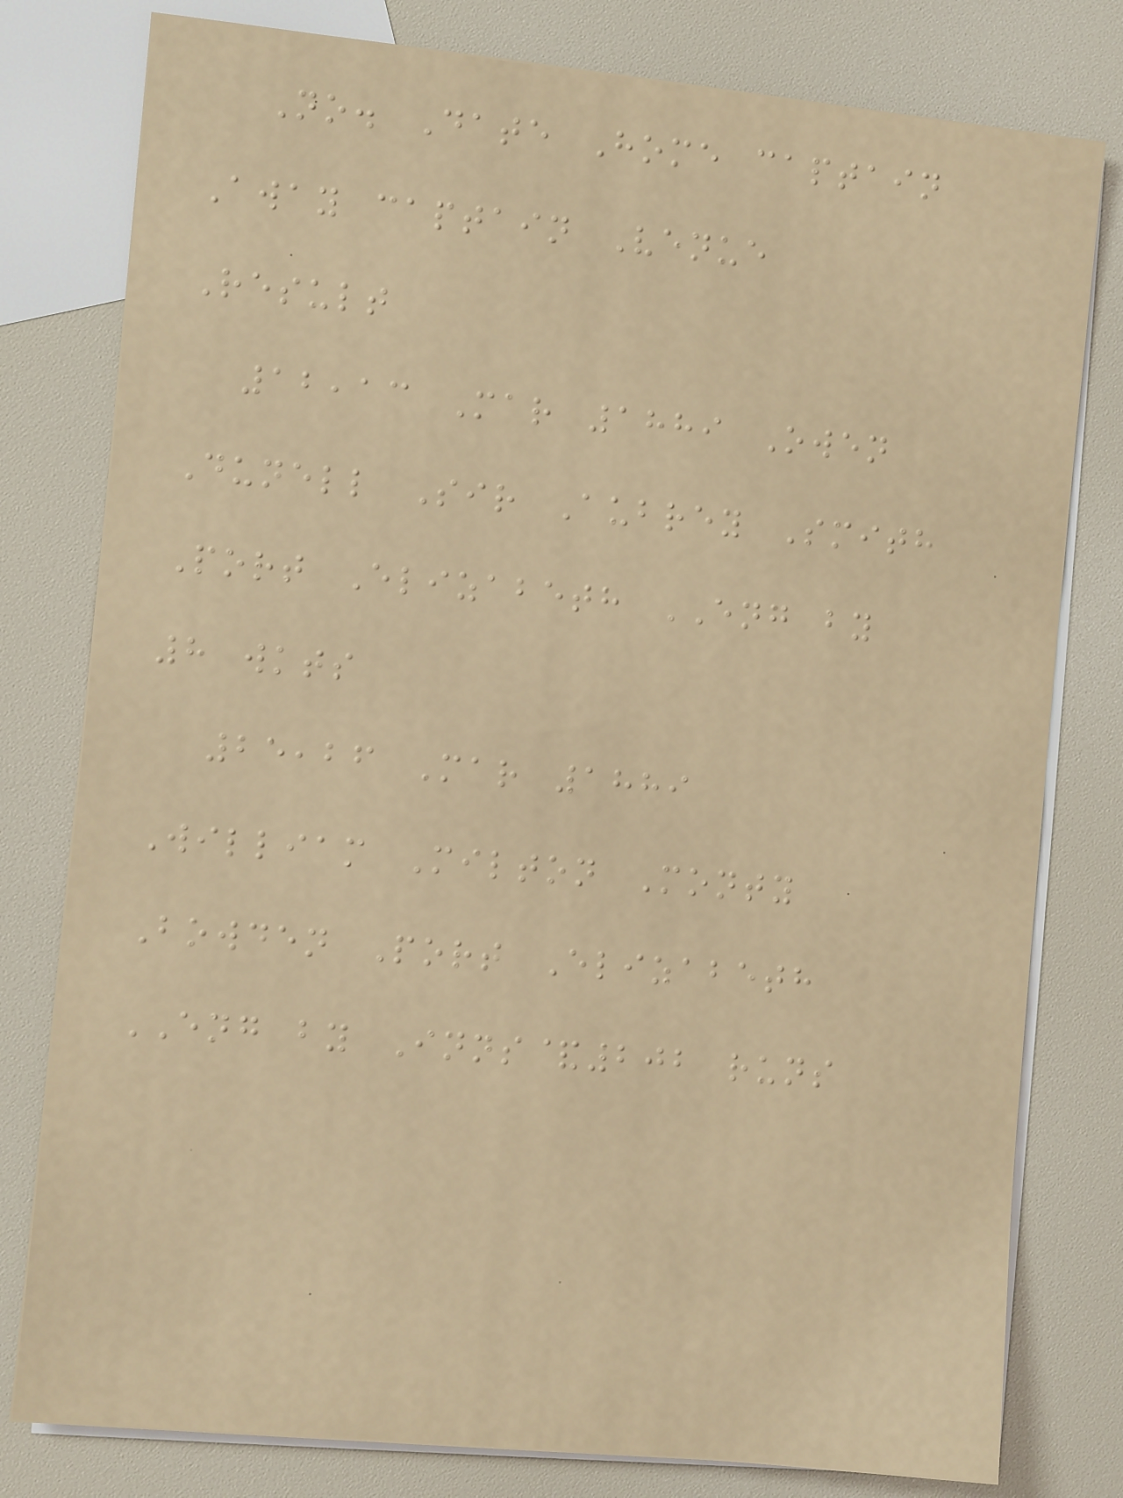No. Date Home captain
Away captain Venue
Result
12,13 Mar 1889 Owen
Dunell Sir Aubrey Smith
Port Elizabeth ENG by
8 wkts
25,26 Mar 1889
William Milton Monty
Bowden Port Elizabeth
ENG by Inns&202 runs
